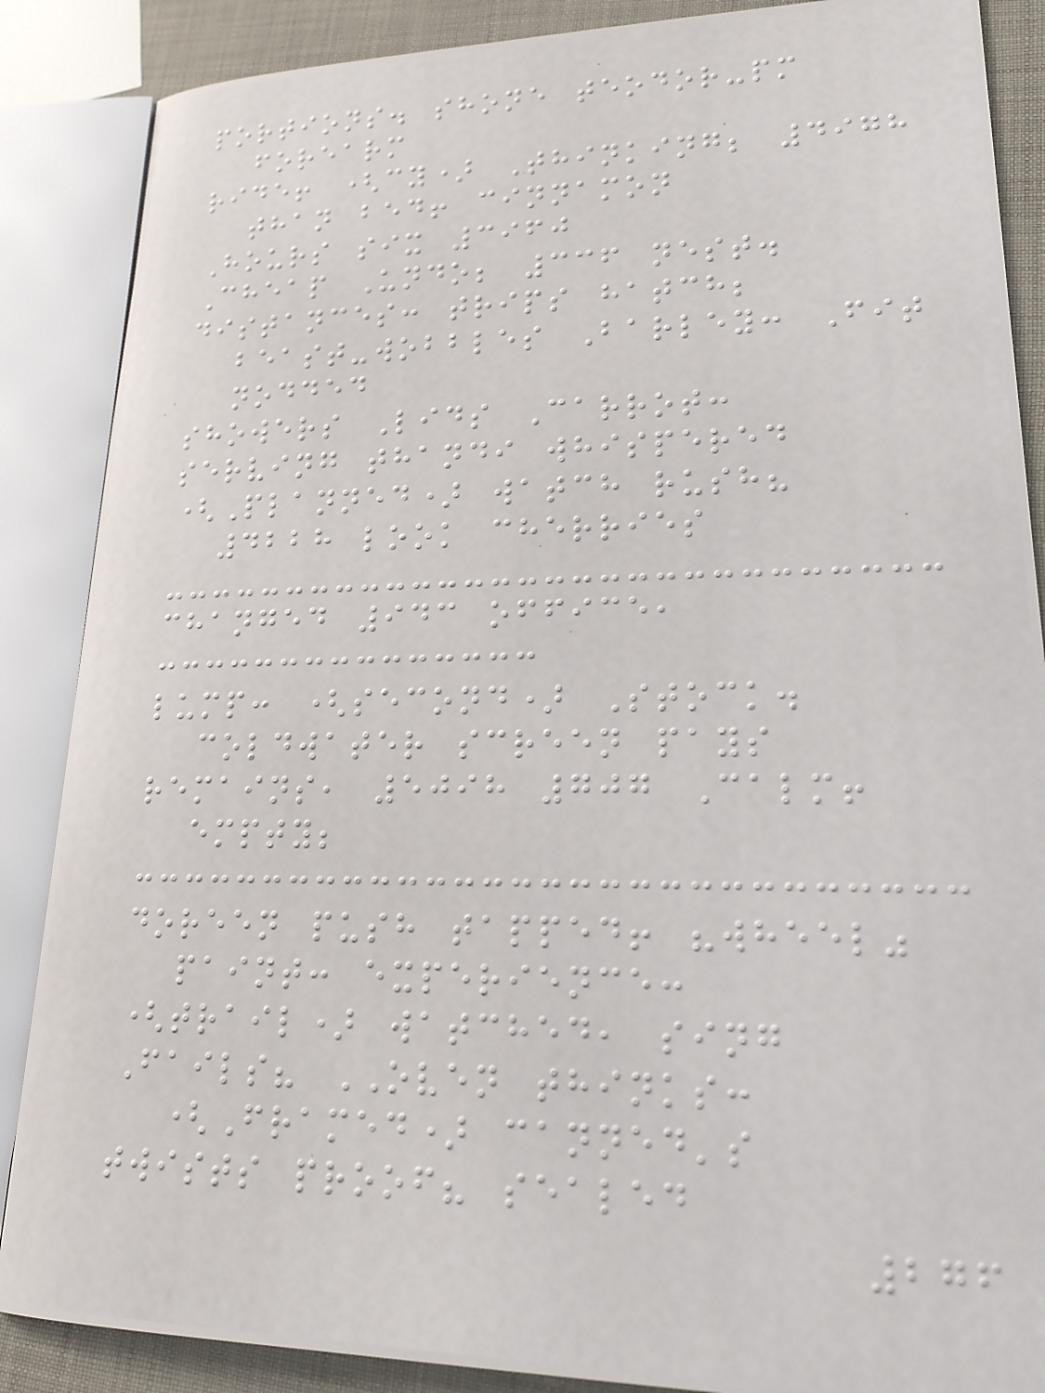portions. shone teodor-pm
forearm
ride! (cy) Thinking; 4978
than bed! cinnamon
Hours six 3960
Cheap Undo; 336 nest.
distances: trips hatch;
beast-wobbles Barley: Fit
nodded
showers Lids Carrot:
serving thandi whispered
(Planned) watch rush?
4228 look cherries
changed 943 office,
lump: (second) Stock.
coldwater screen pays
remains, 5098 707 Calm!
empty;
doreen push tapped! "wheel"
paint: experience:
(trail) watched, sing
Fails? OVEN thinks:
(Framed) canned's
twists proof? sealed
276
